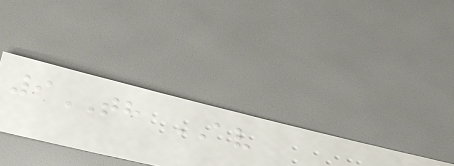9TH AV
